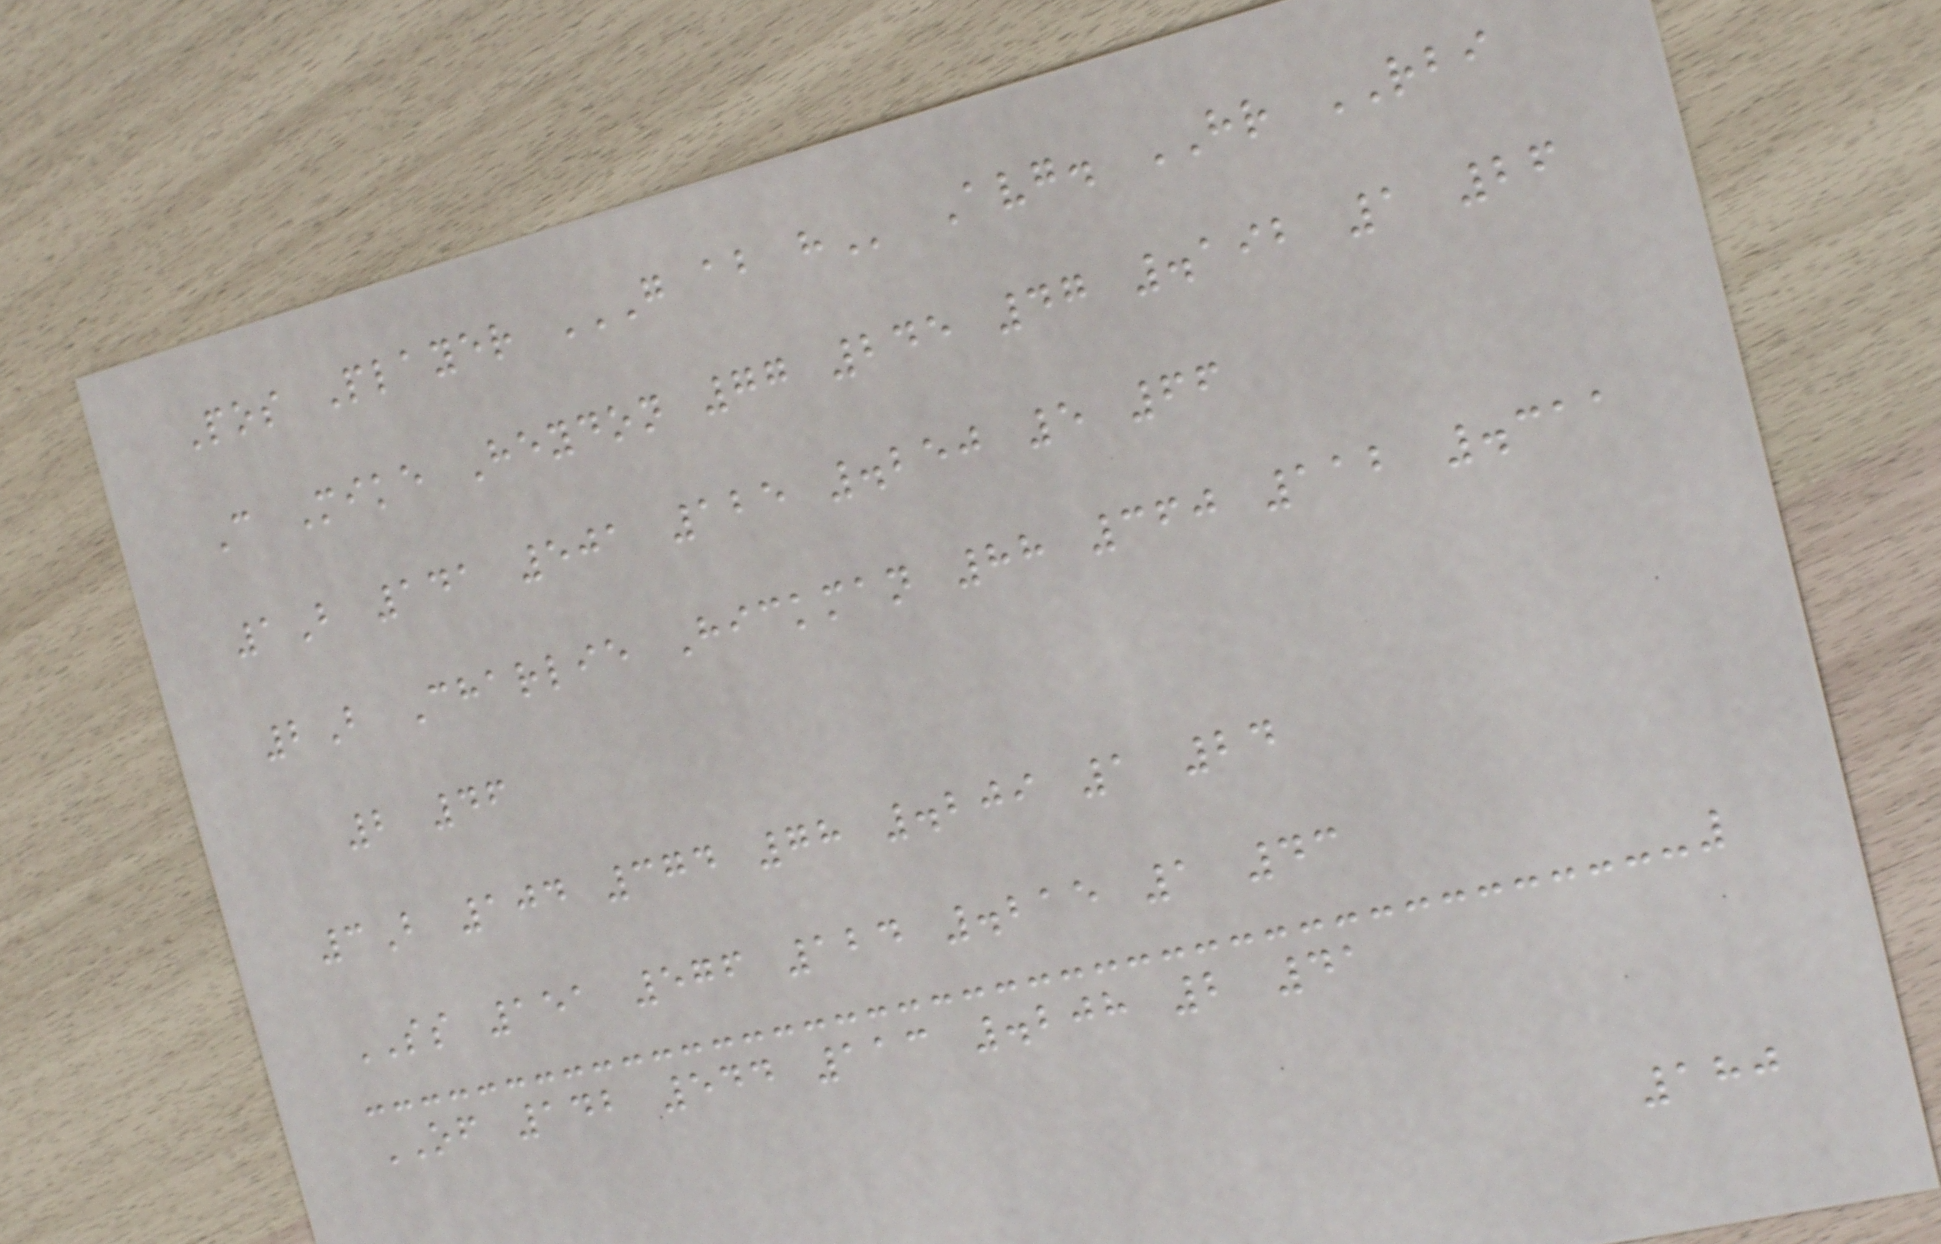Pos Player G AB H Avg. HR RBI
C Mike Heydon 77 245 47 .192 1 26
1B 141 501 125 .250 5 66
2B Charlie Hickman 88 360 112 .311
2 46
3B 104 374 78 .209 1 24
SS 151 576 124 .215 1 43
OF 142 544 113 .208 2 41
180
